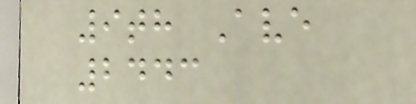9th Ave
2443
